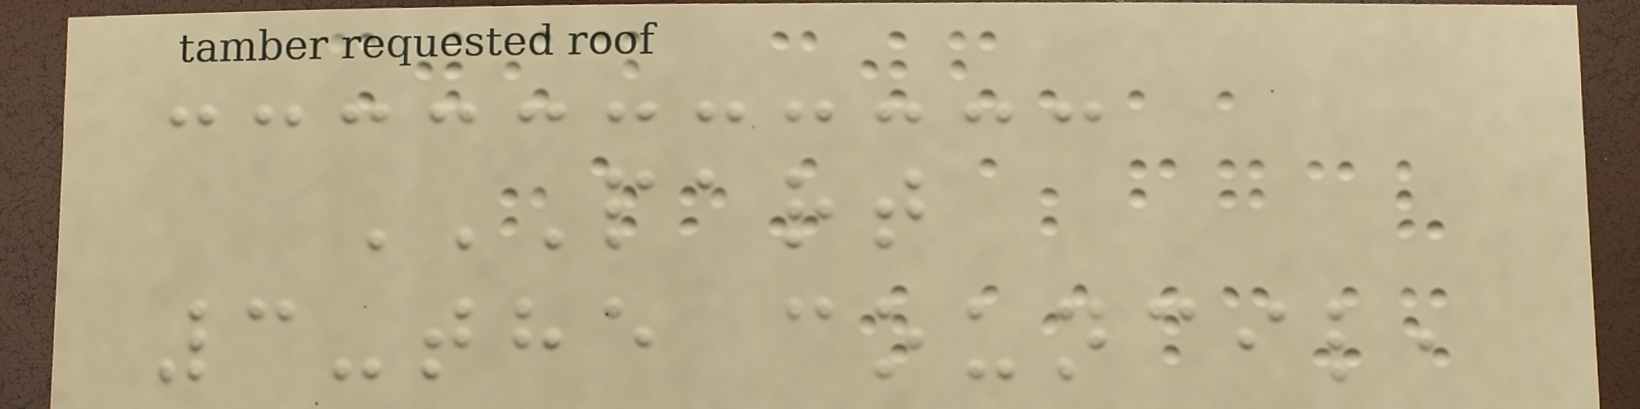PART
3-THE COUNCIL,
